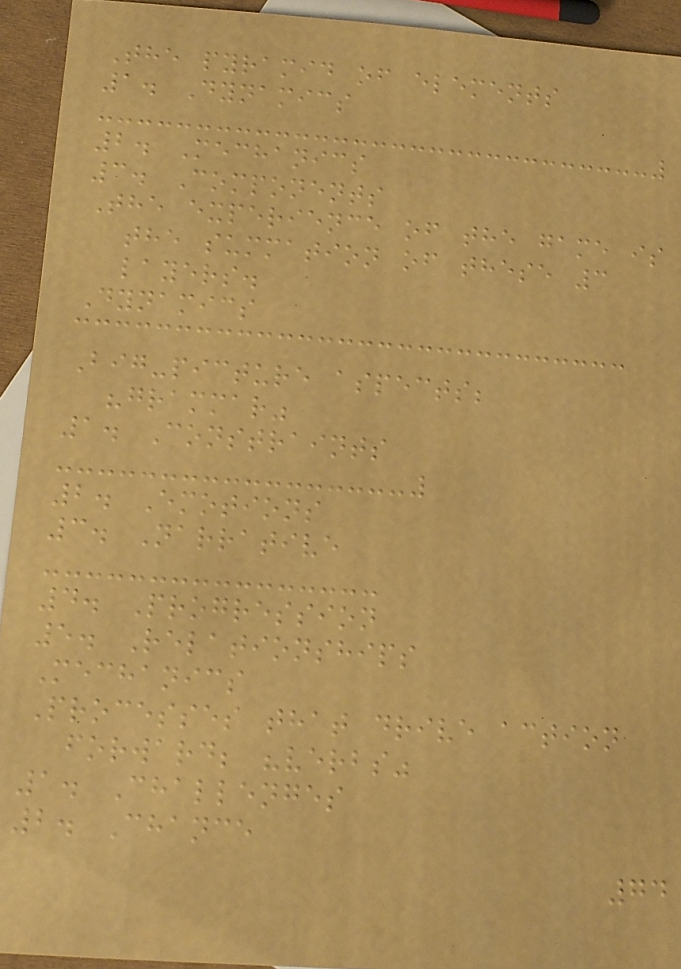The pyramid of elements
1. Dynamics
2. Mechanics
3. Components
The experience of the game is
the summation of these 3
layers.
Dynamics
Big-picture aspects;
"grammar"
1. Constraints
2. Emotions
3. Narrative
4. Progression
5. Relationships
Mechanics
Processes that drive action
forward; "verbs"
1. Challenges
2. Chance
74
